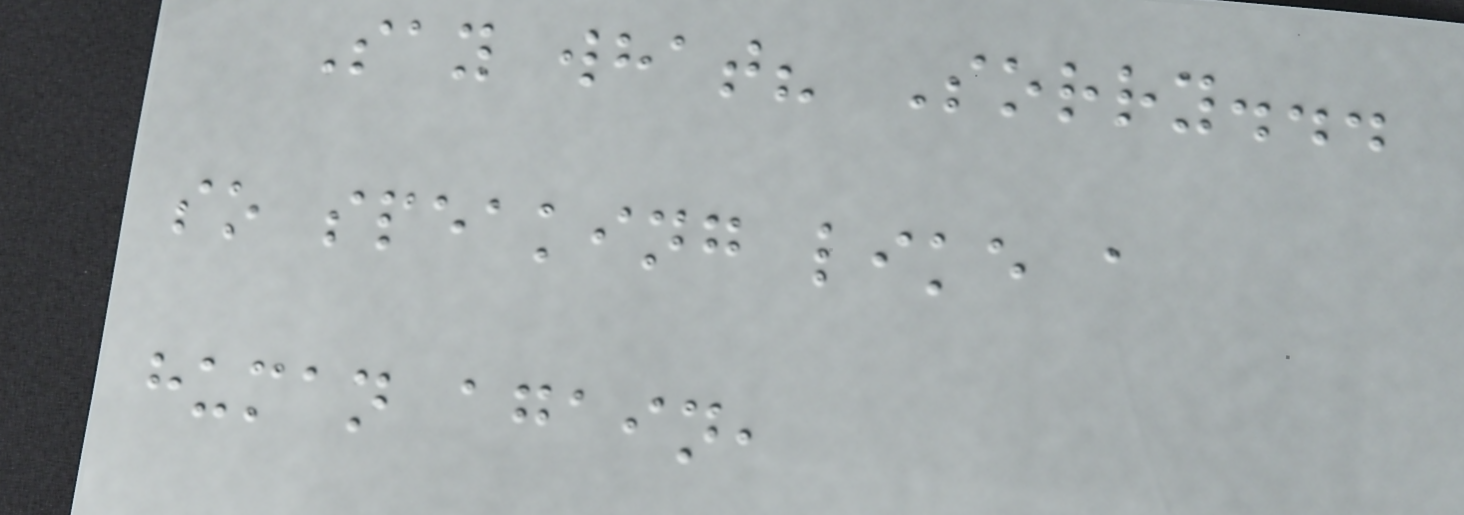Say what? Sorry...
so speaking like a
human again,
